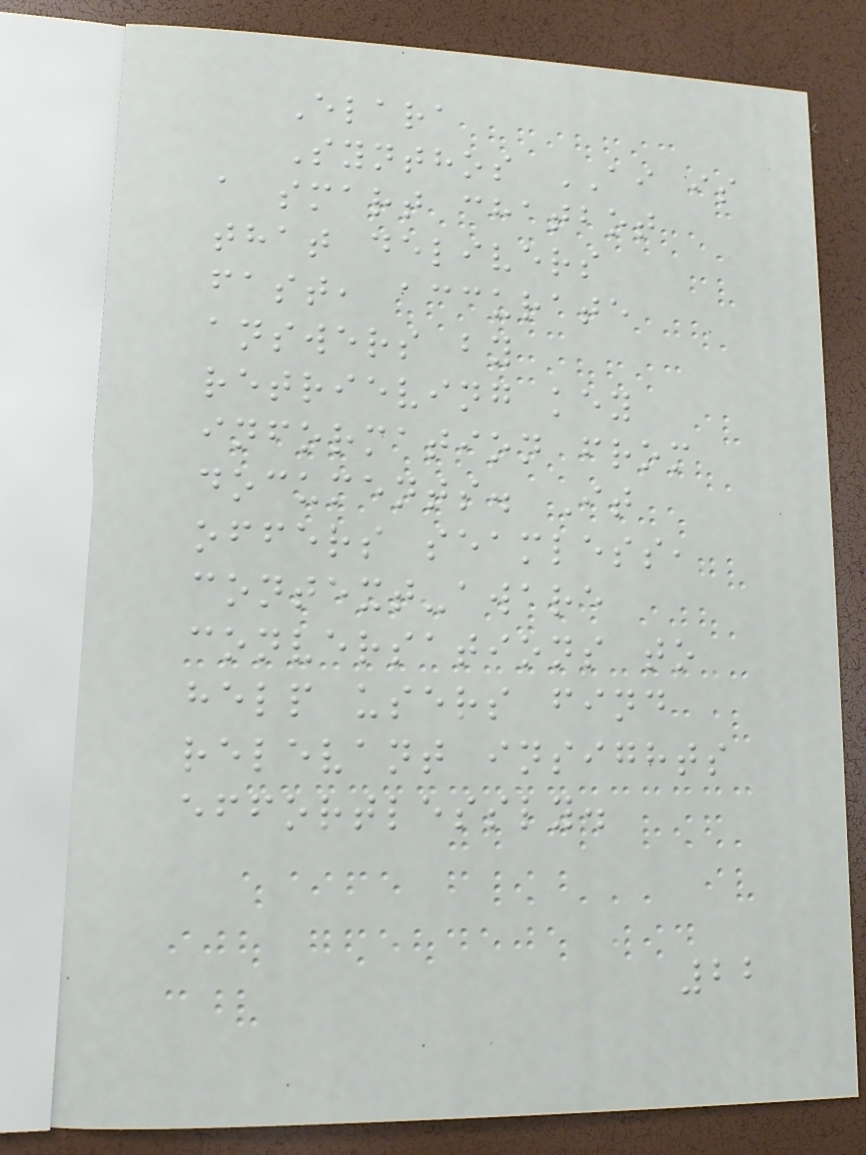Elara
Synthos AI is
a smart chatbot
that delivers
fast, accurate
answers by
retrieving key
information from
documents. It
offers seamless,
context-aware
conversations to
help users find
relevant insights
effortlessly.
22
